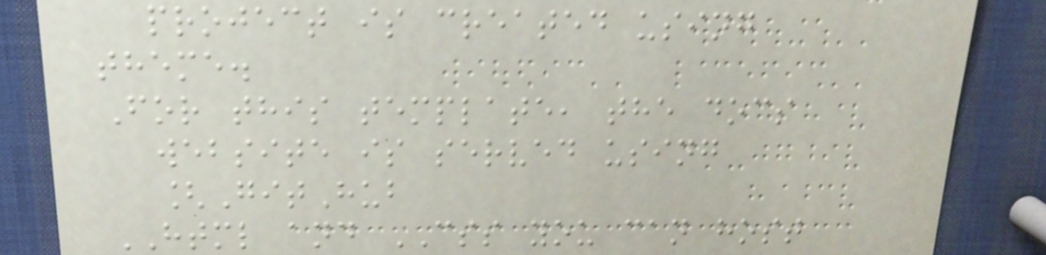project is created using
theme.
For this template, the docs
website is served using
[GitHub
HTML and CSS you can host
